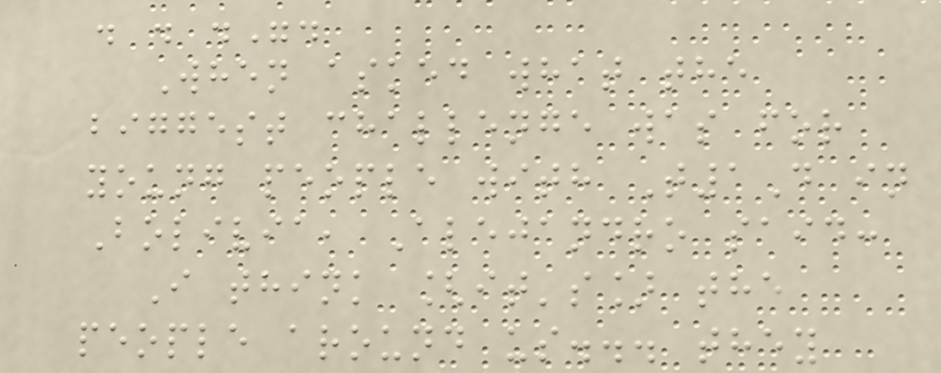. . .".
When asked what the
biggest challenge was for
young people with T1D in
Bolivia, Alejandro said:
I think [it's] the
people around us... they
